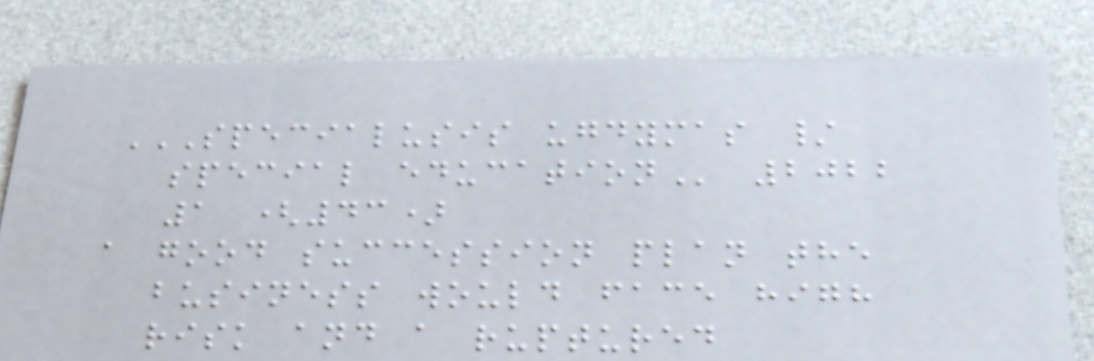SPECIALUSIS UGDYMAS /
SPECIAL EDUCATION 2022
1 (43)
a good succession plan the
business would face high
risk and a ruptured
